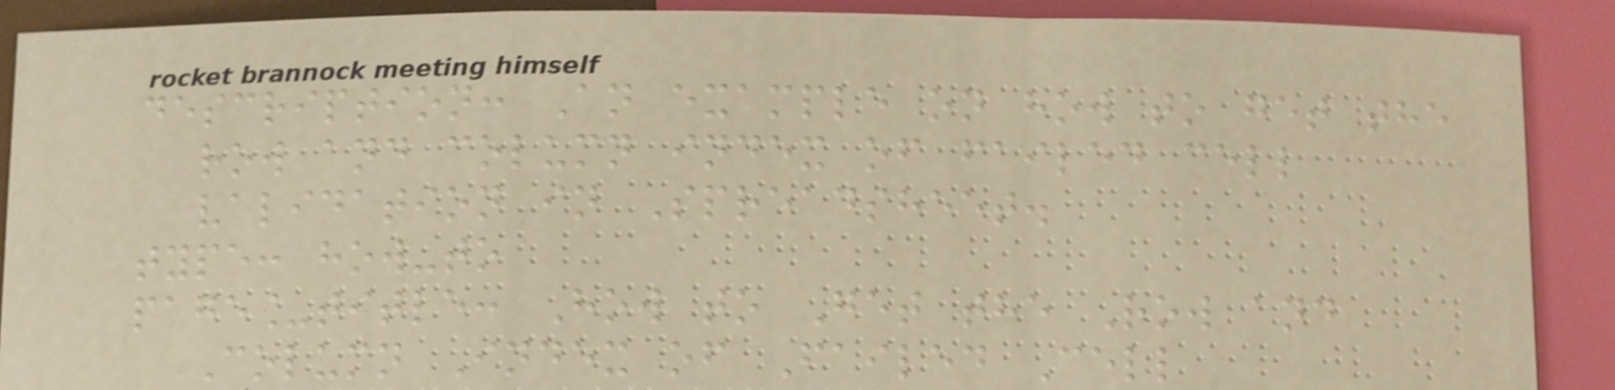description: An example on how to get the
row and column index of failed cell
validation in Spreadsheet.
type: how-to
page_title: How to Get the Row and
Column Index of Failed Cell
